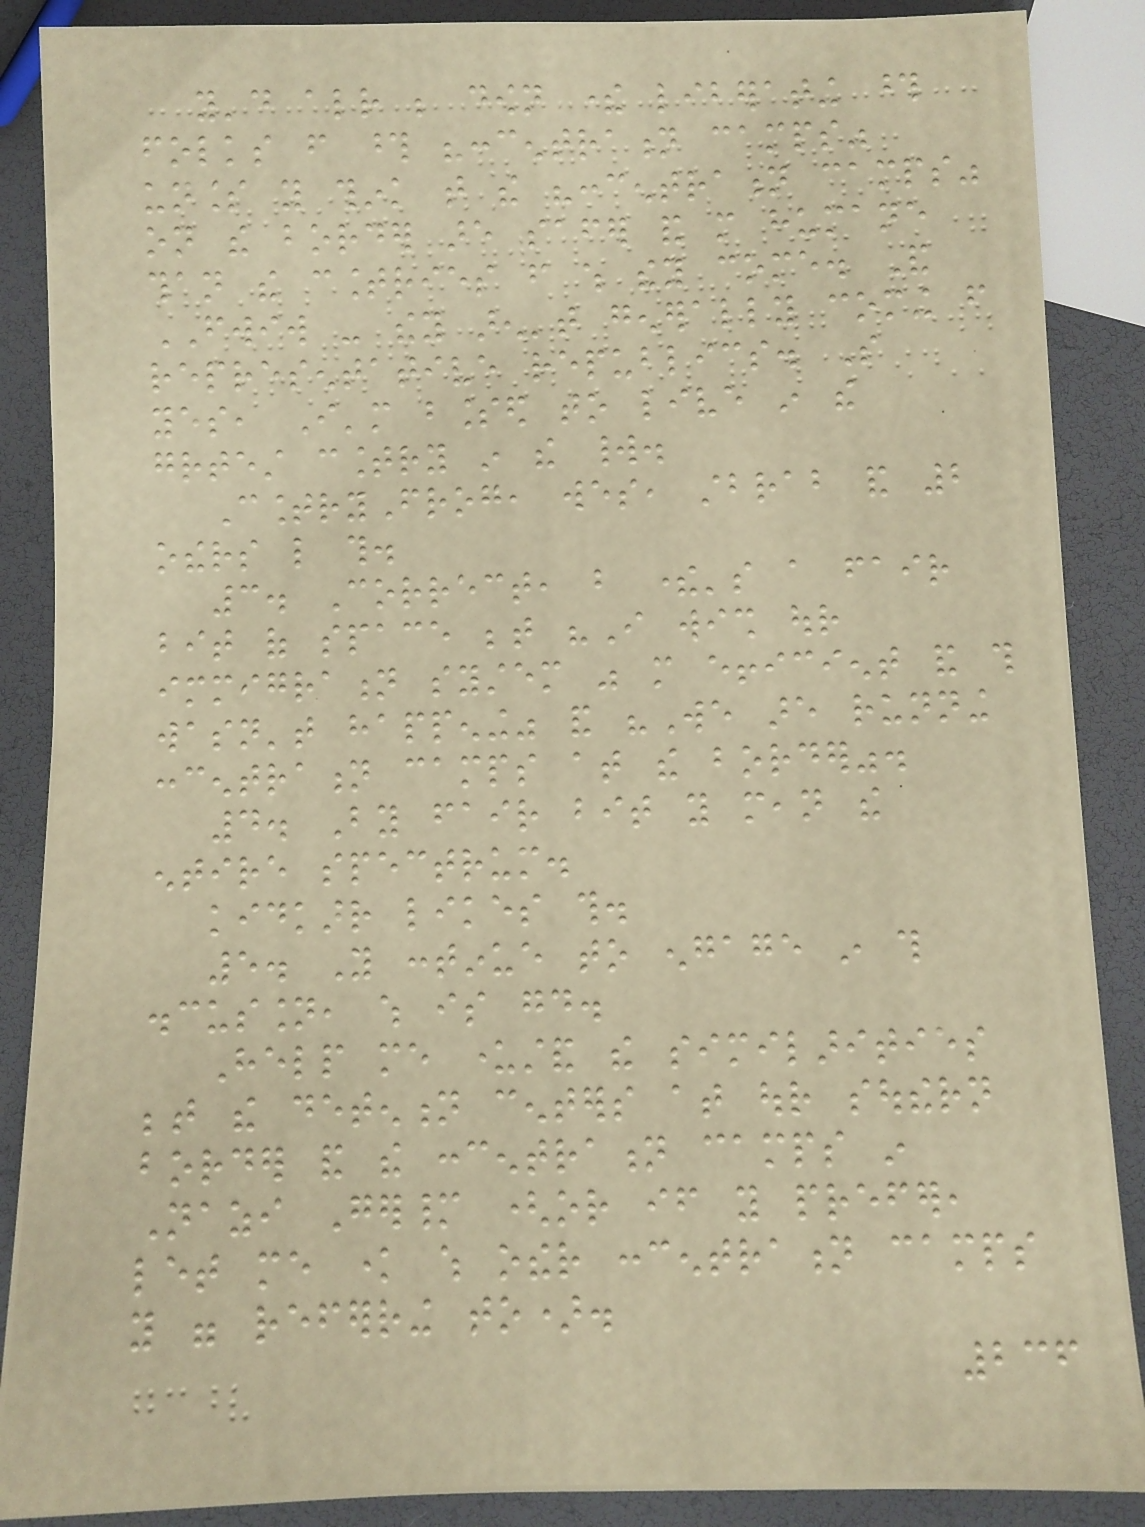you'd already be down there liberating those
folks from those "concentration camps"
unless you think that the "concentration camps"
on the border are safer and more humane
than the countries from which they come. And
FWIW - they aren't generally coming from
representative republics. So
yes, I'm blessed to live in the
greatest country in the world.
CountryFrog, wes, stbrab and 2
others like this.
3. Correct, but there's a fair
bit of space between "I wish our
immigration system was more efficient and this
wasn't happening" and "We are running
concentration camps at the border".
4. By fair bit you mean the
entire spectrum.
kidkarr likes this.
5. You continue to engage in this
discussion, which is good.
Help me understand the similarities
between the detention centers at our southern
border and the concentration camps in
Nazi Germany (or if you prefer,
let me know which other concentration camps
you were referring to).
236
